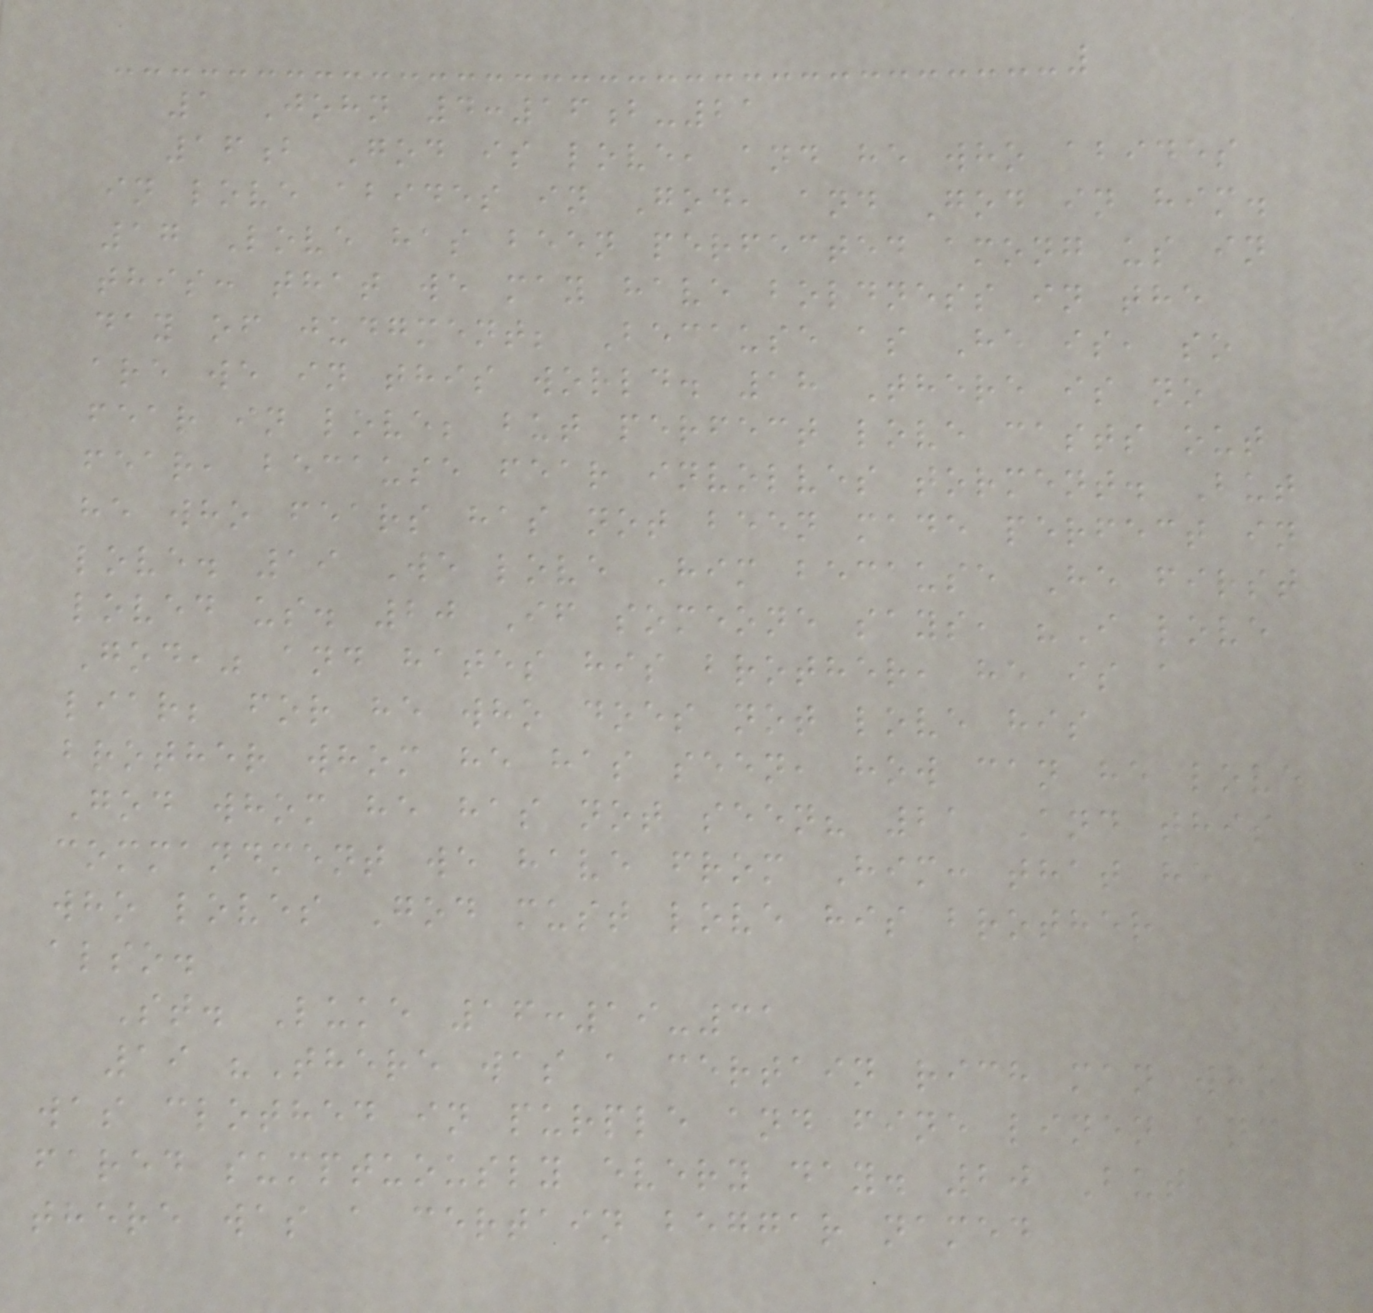1 John 4:16b-21
16b God is love, and he who abides
in love abides in God, and God in him.
17 Love has been perfected among us in
this: that we may have boldness in the
day of judgment; Because as He is, so
are we in this world. 18 There is no
fear in love; but perfect love casts out
fear, because fear involves torment. But
he who fears has not been made perfect in
love. 19 We love Him because He first
loved us. 20 If someone says, "I love
God," and hates his brother, he is a
liar; for he who does not love his
brother whom he has seen, how can he love
God whom he has not seen? 21 And this
commandment we have from Him: that he
who loves God must love his brother
also.
St. Luke 16:19-31
19 "There was a certain rich man who
was clothed in purple and fine linen and
fared sumptuously every day. 20 But
there was a certain beggar named
